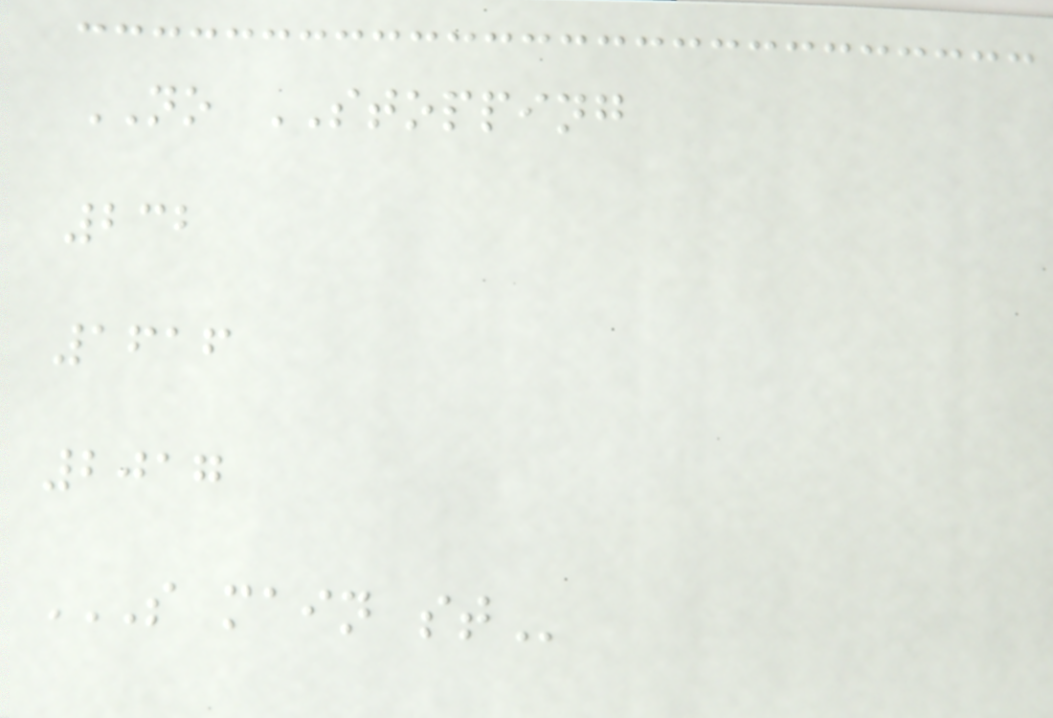NO STOPPING
232
1616
2017
S MAIN ST
